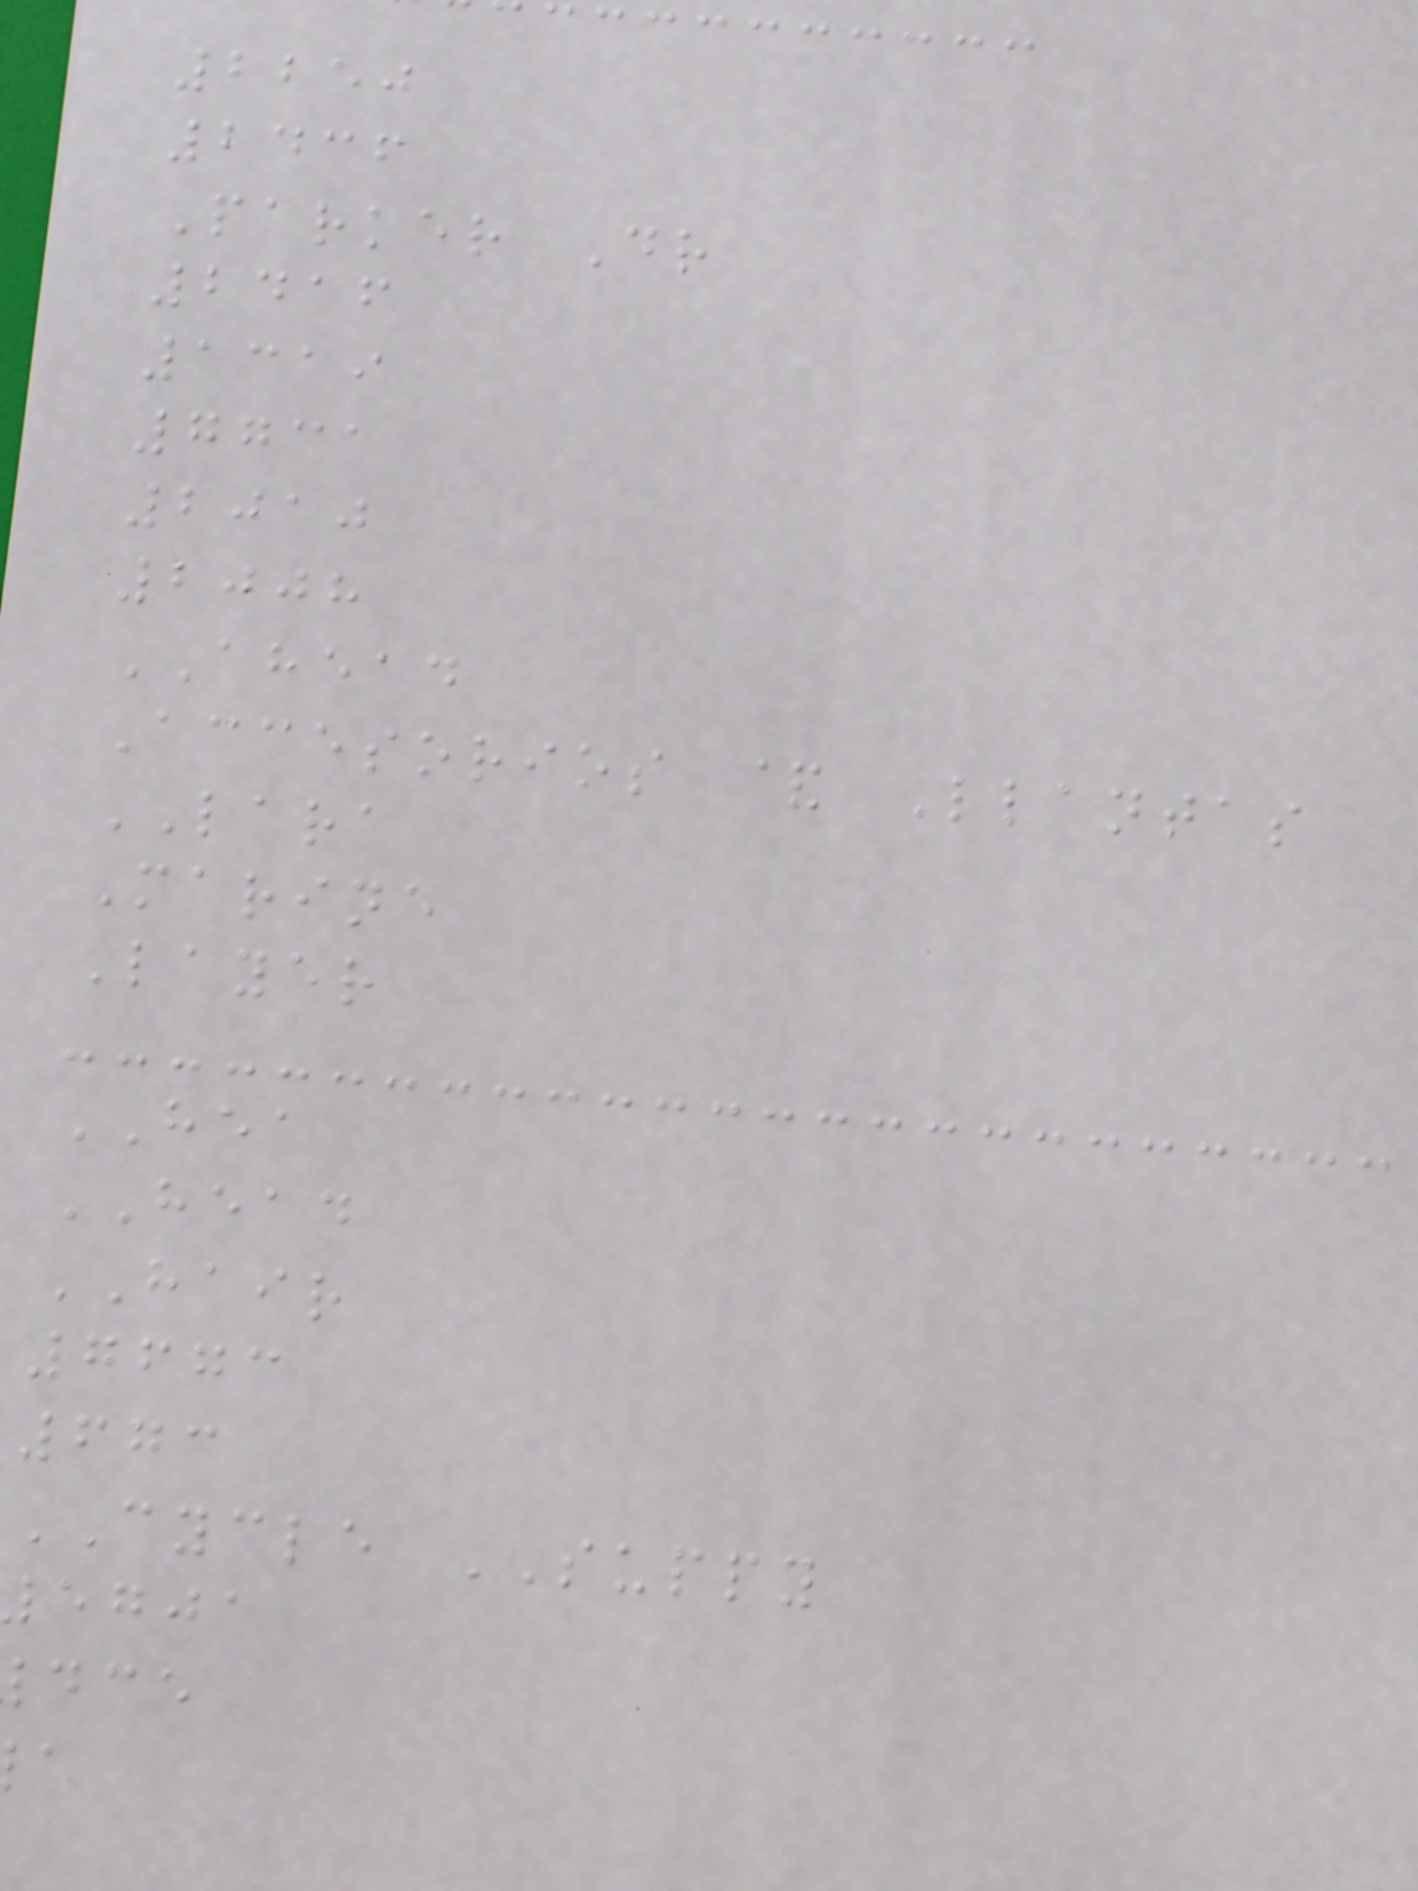2250
2436
Parker Dr
2416
1319
7731
2010
2008
AHEAD
Accesorios & Llantas
LARA
Marine
Layer
HEA
HEAD
HAIR
7673
673
CYCLE SUPPY
egja
